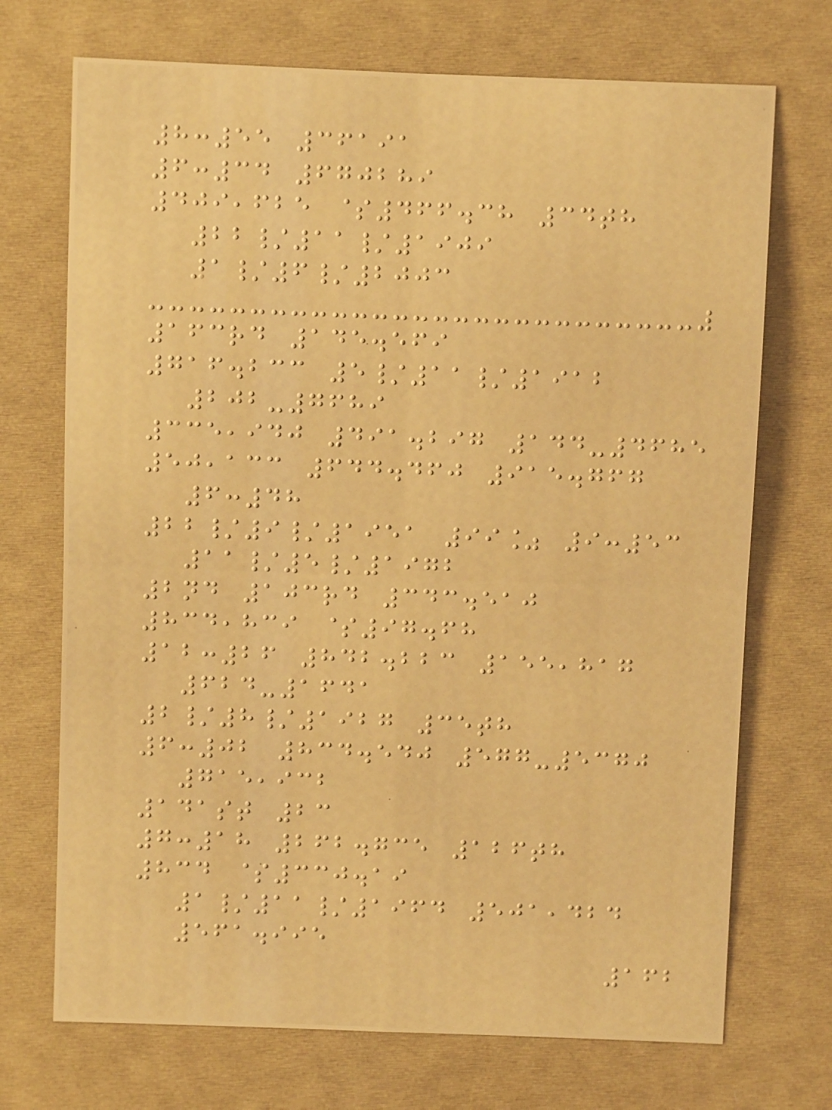8:55 36191
6:34 670289
409,625 $466.38 34th
22/11/1909
1/6/2003
163rd 145.569
716.233 5/11/1912
202-7689
335,940 491.297 144-4685
50,133 644.460 915.767
6:48
22/9/1951 99% 9:53
11/5/1972
2nd 103rd 343.510
834,839 $97.68
12:26 842.223 155,817
624-1641
2/8/1927 35th
6:02 834.540 577-5370
715,932
141st 23
7:18 262.735 126th
834 $330.19
1/11/1964 501,424
561.995
162
